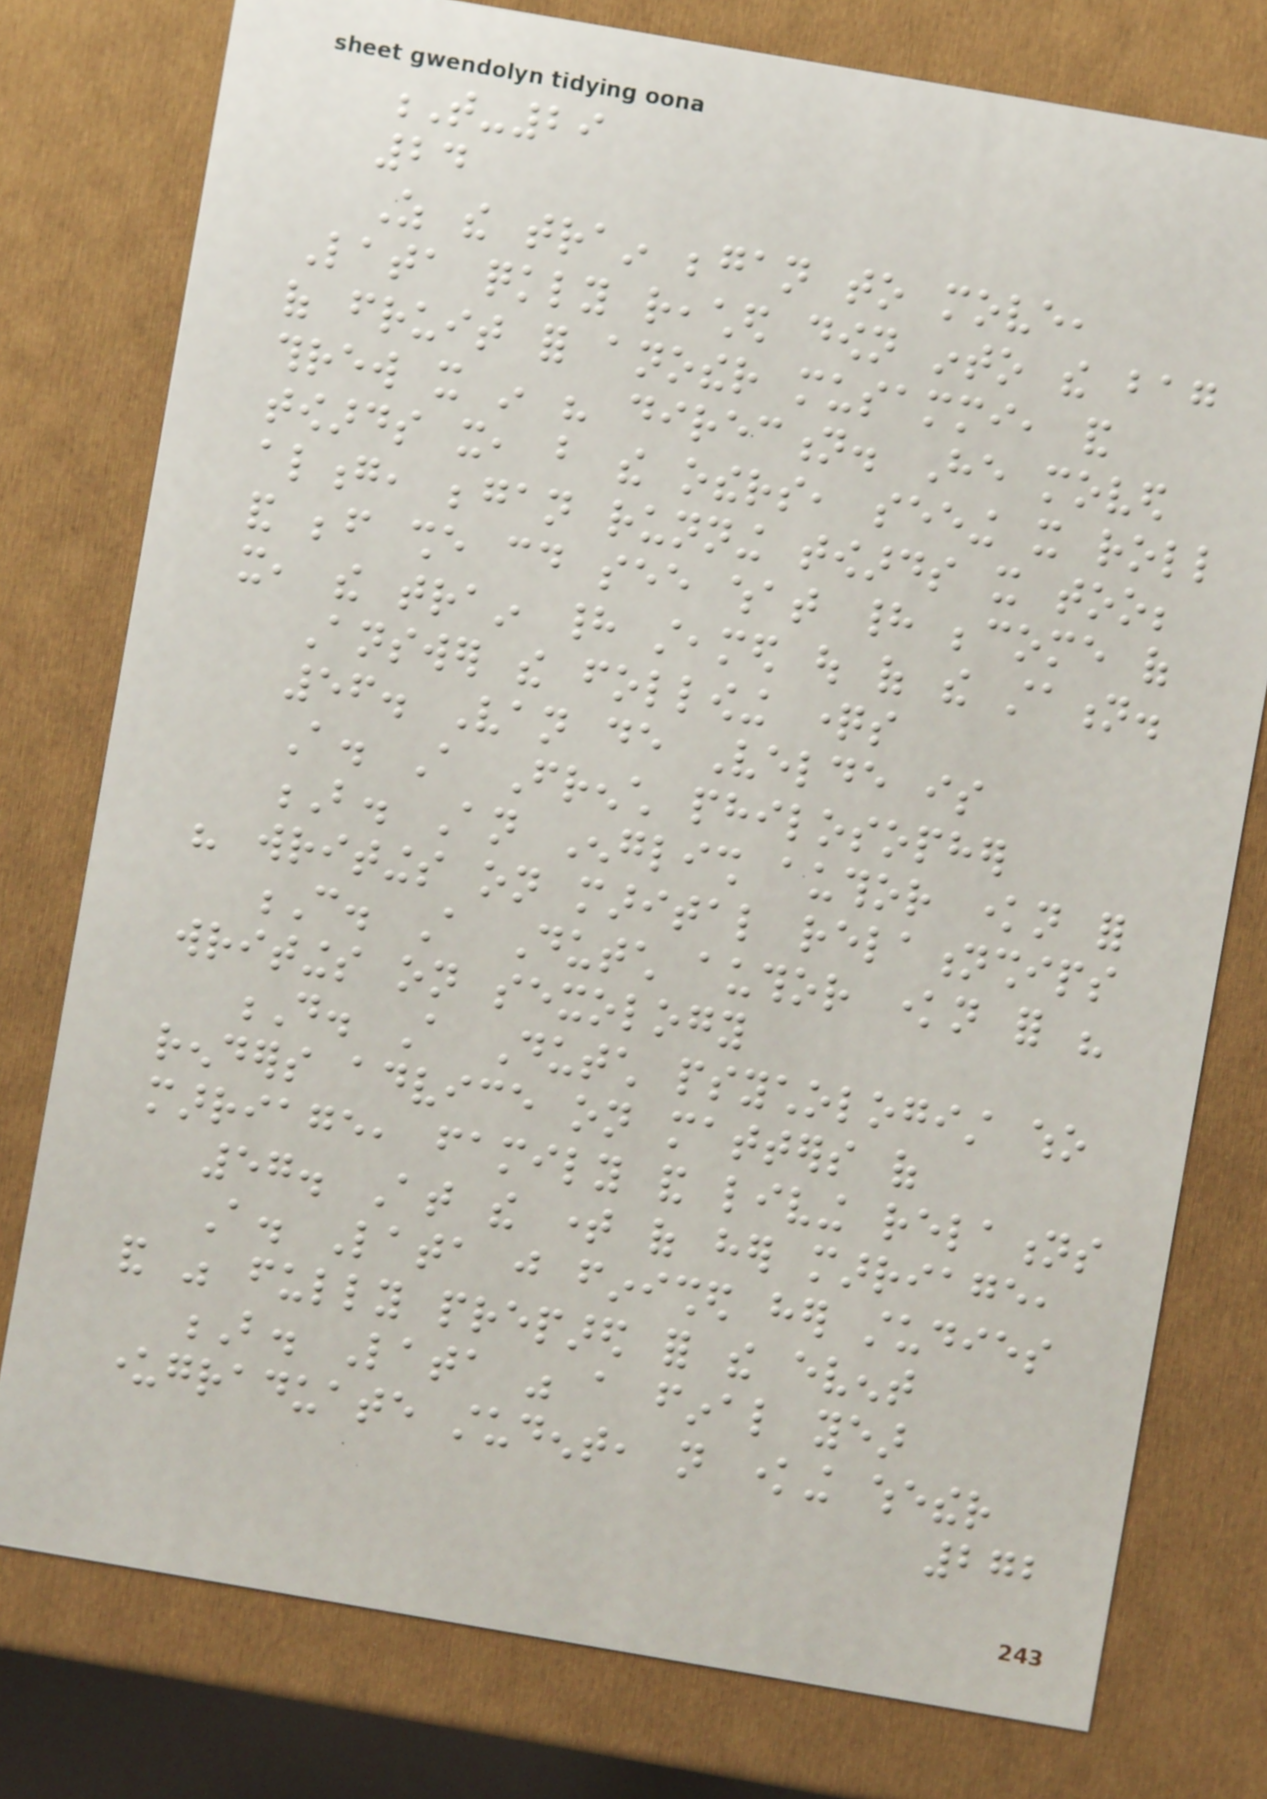T-29
24
As the train began to move,
Lata quickly reached down into the bag
of fruit for another musammi, and
threw it in his direction. He moved
towards it, but the others, seeing it roll
along, began running towards it too;
and before she could see what had become of
it, the train had steamed out of the station.
Answer the following questions
56. Van de Velde is
A. A French philosopher
B. An English author known for
his writings on marital relationships
C. A Dutch author known for his
writings on sexology
D. A Dutch psychologist who
renders advice on matters of
marriage, family and living relations
57. At the time of her marriage,
A. Lata just finished her studies
and was fully prepared for the event
B. Lata was a final year
undergraduate student, not knowing whether
272
